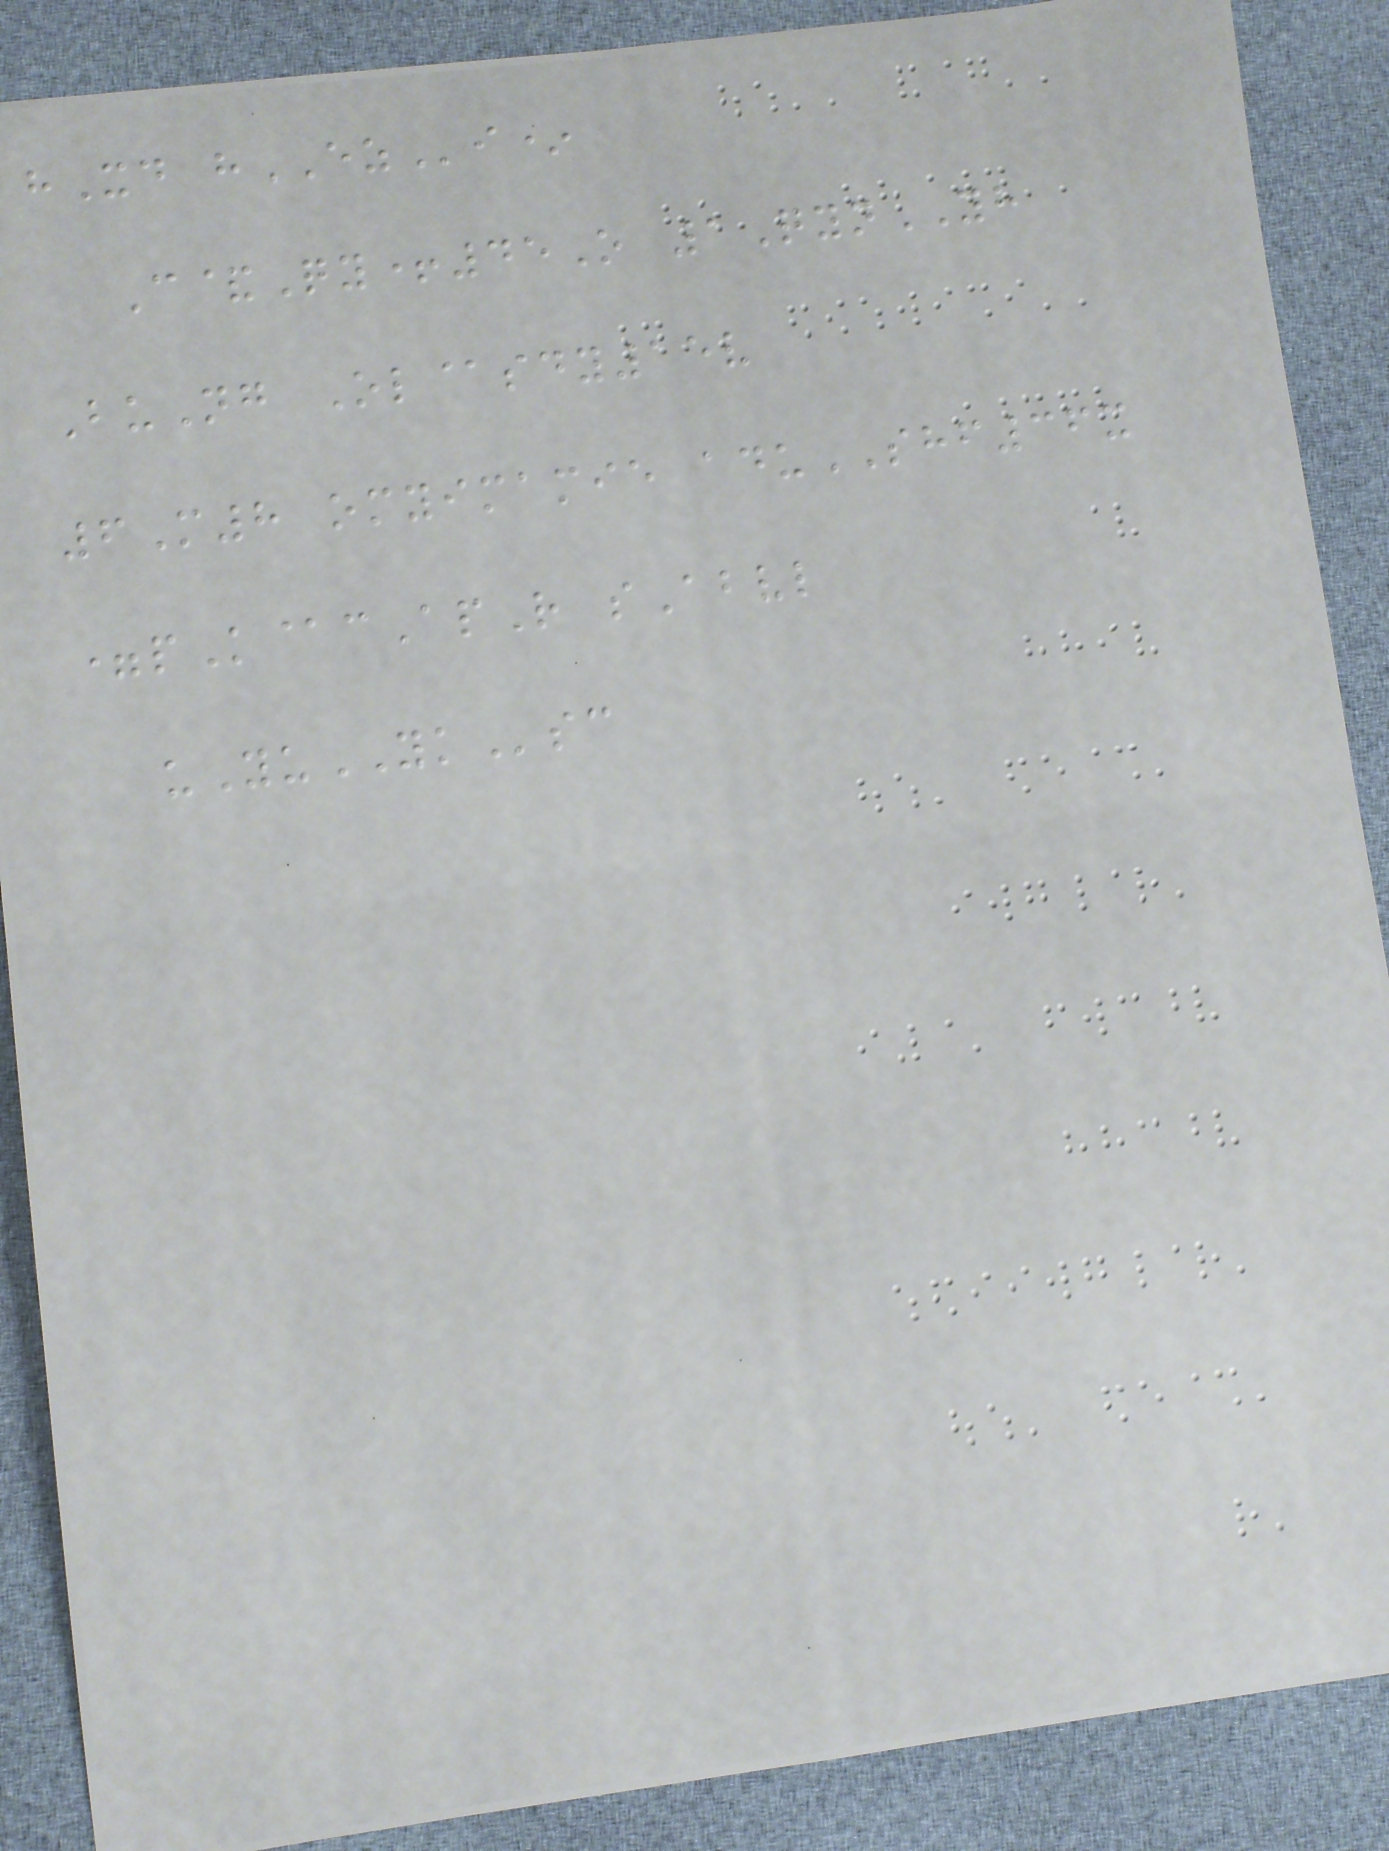hXd hEZi*
C&Qy+45O 1QynYH
BuNg Ol@sdy15v
6M8 omyimamie aduSHF36x
=pK@cApR sAbvl
uYuYKsc
